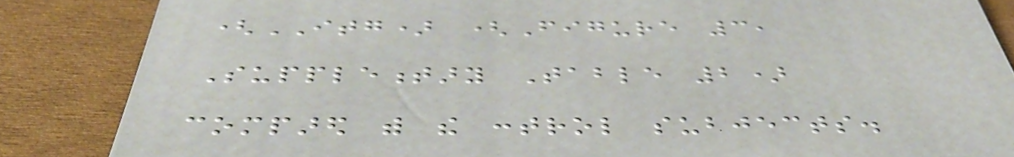(ITG) (Figure 3,
Supplementary Table 2)
compared with the control subjects.
